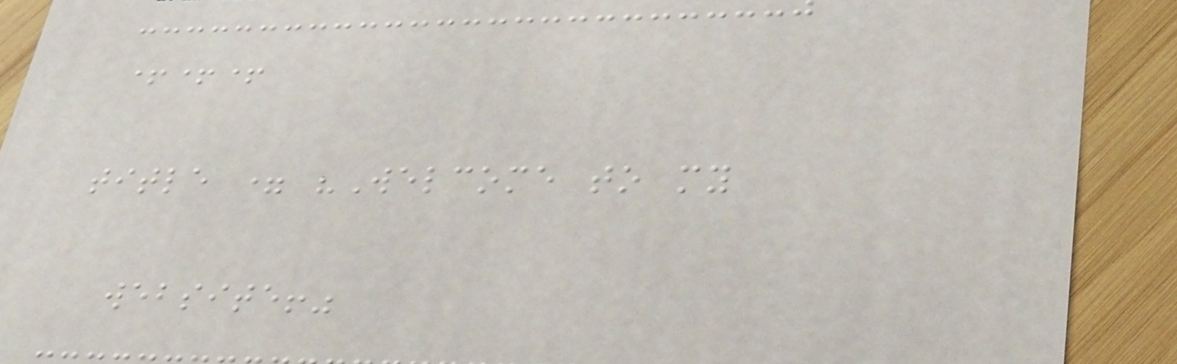+++
title = "Welcome to my
website!"
